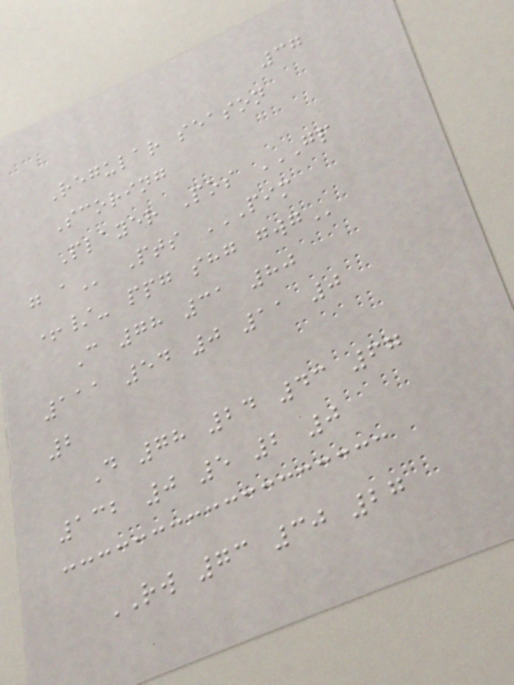37
Regular season
Scoring
Player Pos GP
G A Pts PIM
+/- PPG SHG GWG
C 78 31 80
111 54 0 11 0
2
D 78 24 43 67
132 0 5 2 0
RW 73 30 27
